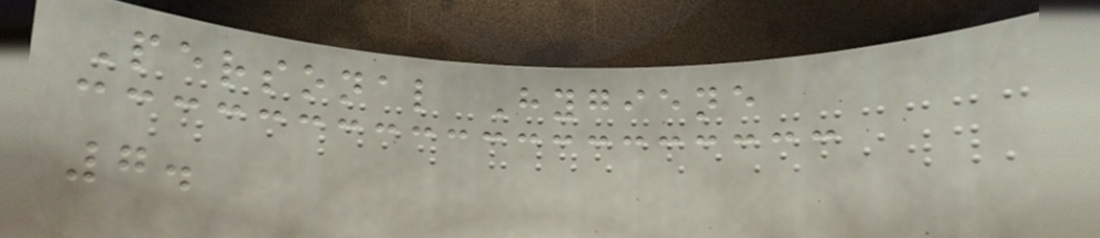Personal Hygiene
7.
